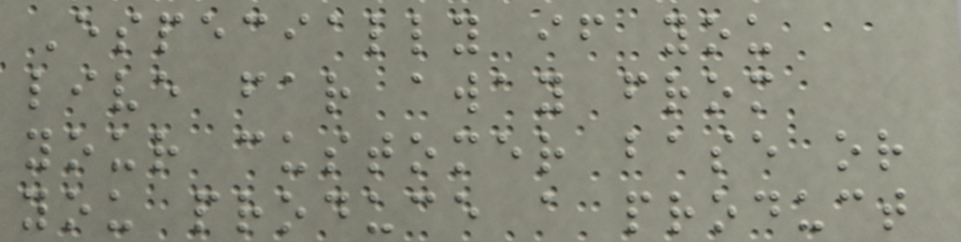Especially if you
live far away from
your customer base or
you produce a product
